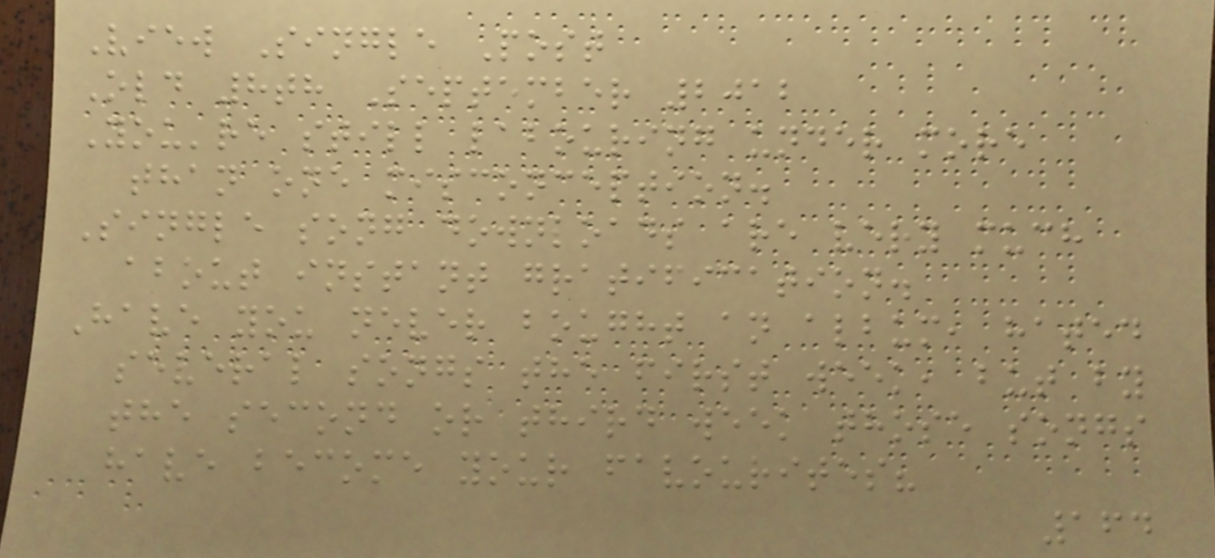View Single Post
Old 8th September 2012
You're still labouring under more
than one misconception.
Single song downloads are very much
about instant gratification.
Have you never bought an album, hated
several songs the first week, but by
the second or third week those songs
have become your favourites?
164
